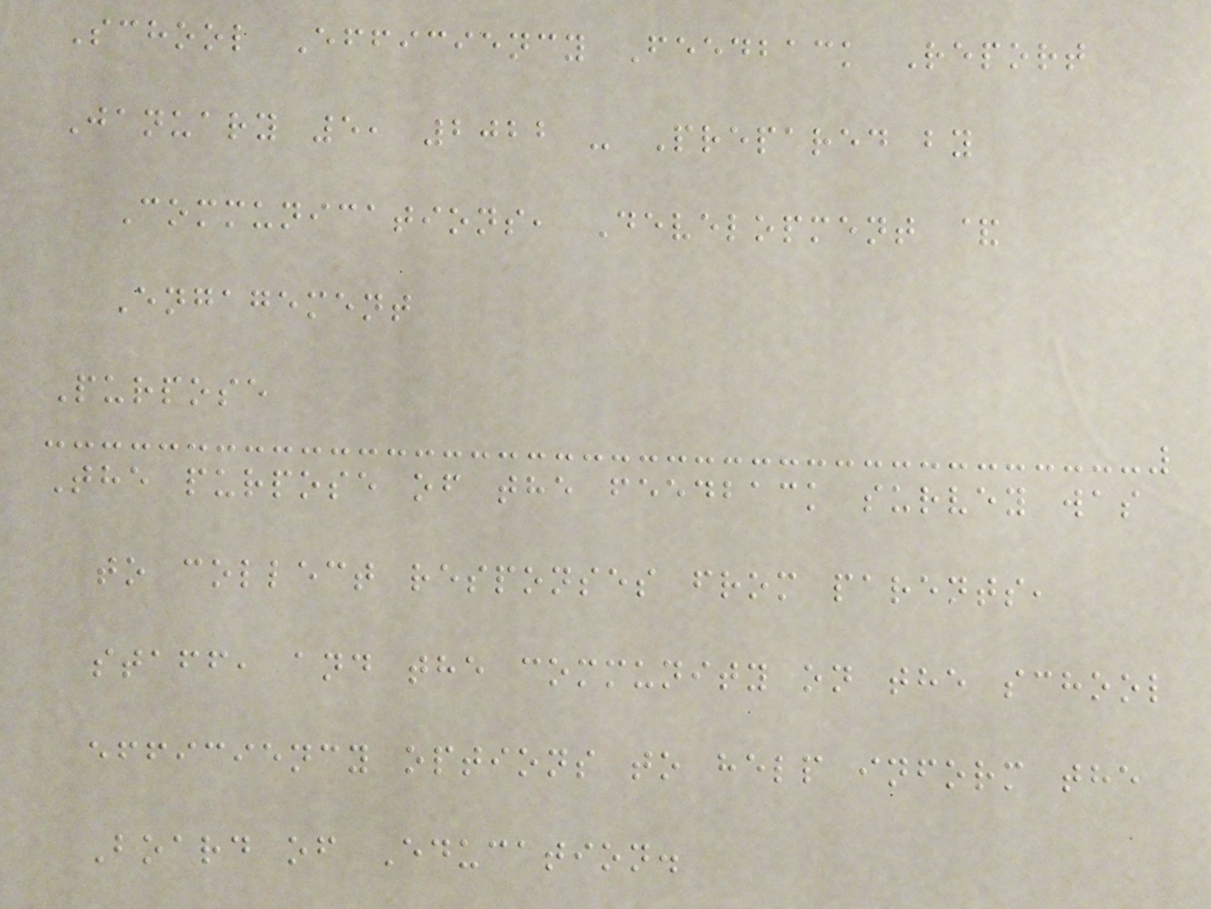School Efficiency Feedback Report
January 5, 2022 - Prepared by
Communications, Development &
Engagement
Purpose
The purpose of the feedback survey was
to collect responses from parents,
staff, and the community on the school
efficiency options to help inform the
Board of Education.
